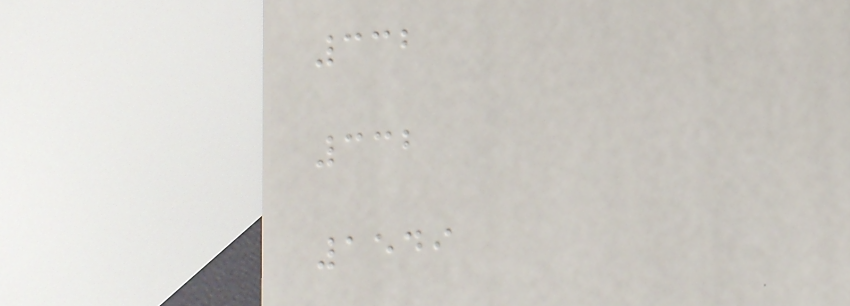332
332
1549
